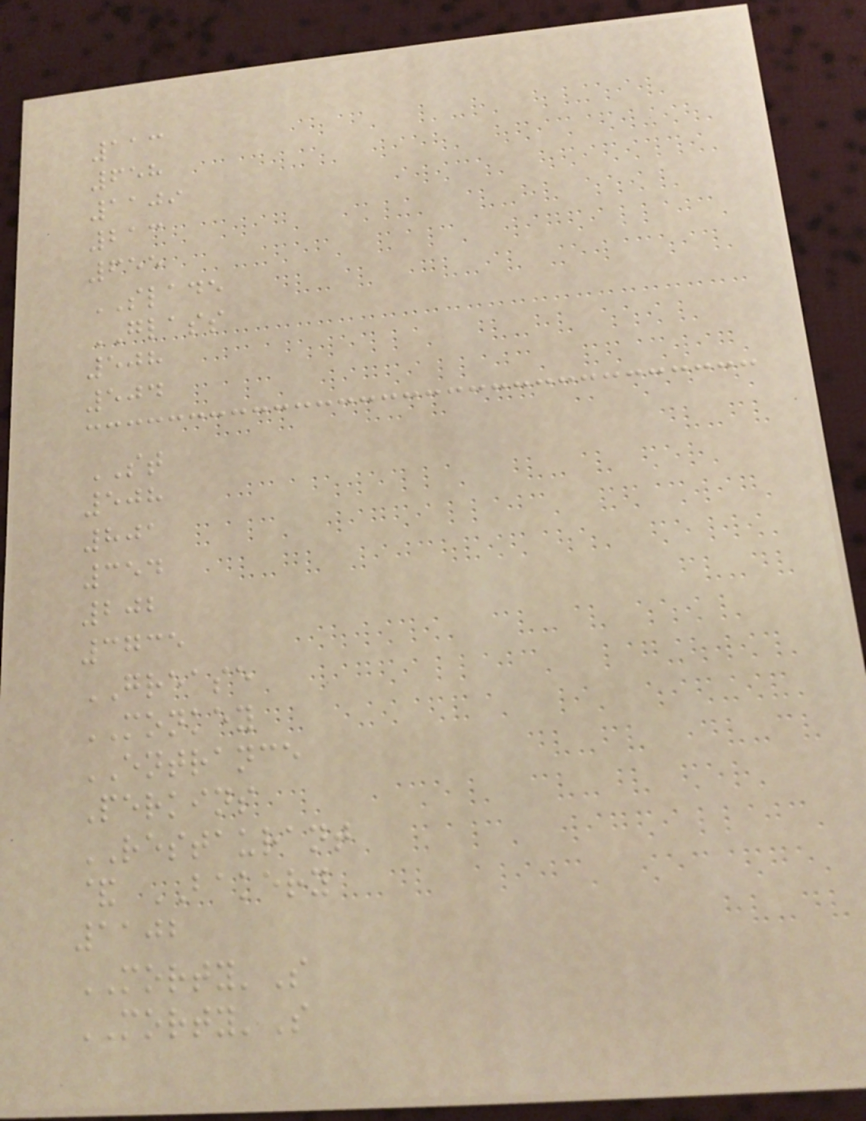113
658
1109
213
655
SLADE
GLASS
508
504
ST
508
801
354
202
3735
GREASE
MONKEY
ENTRANCE
Perkins
RESTAURANT
& BAKERY
1102
MORTY'S
MORTY'S
